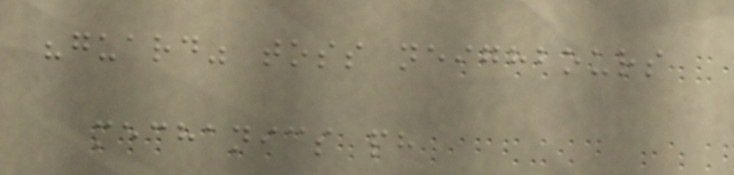"guard" toss neighbours
mechanics ph
